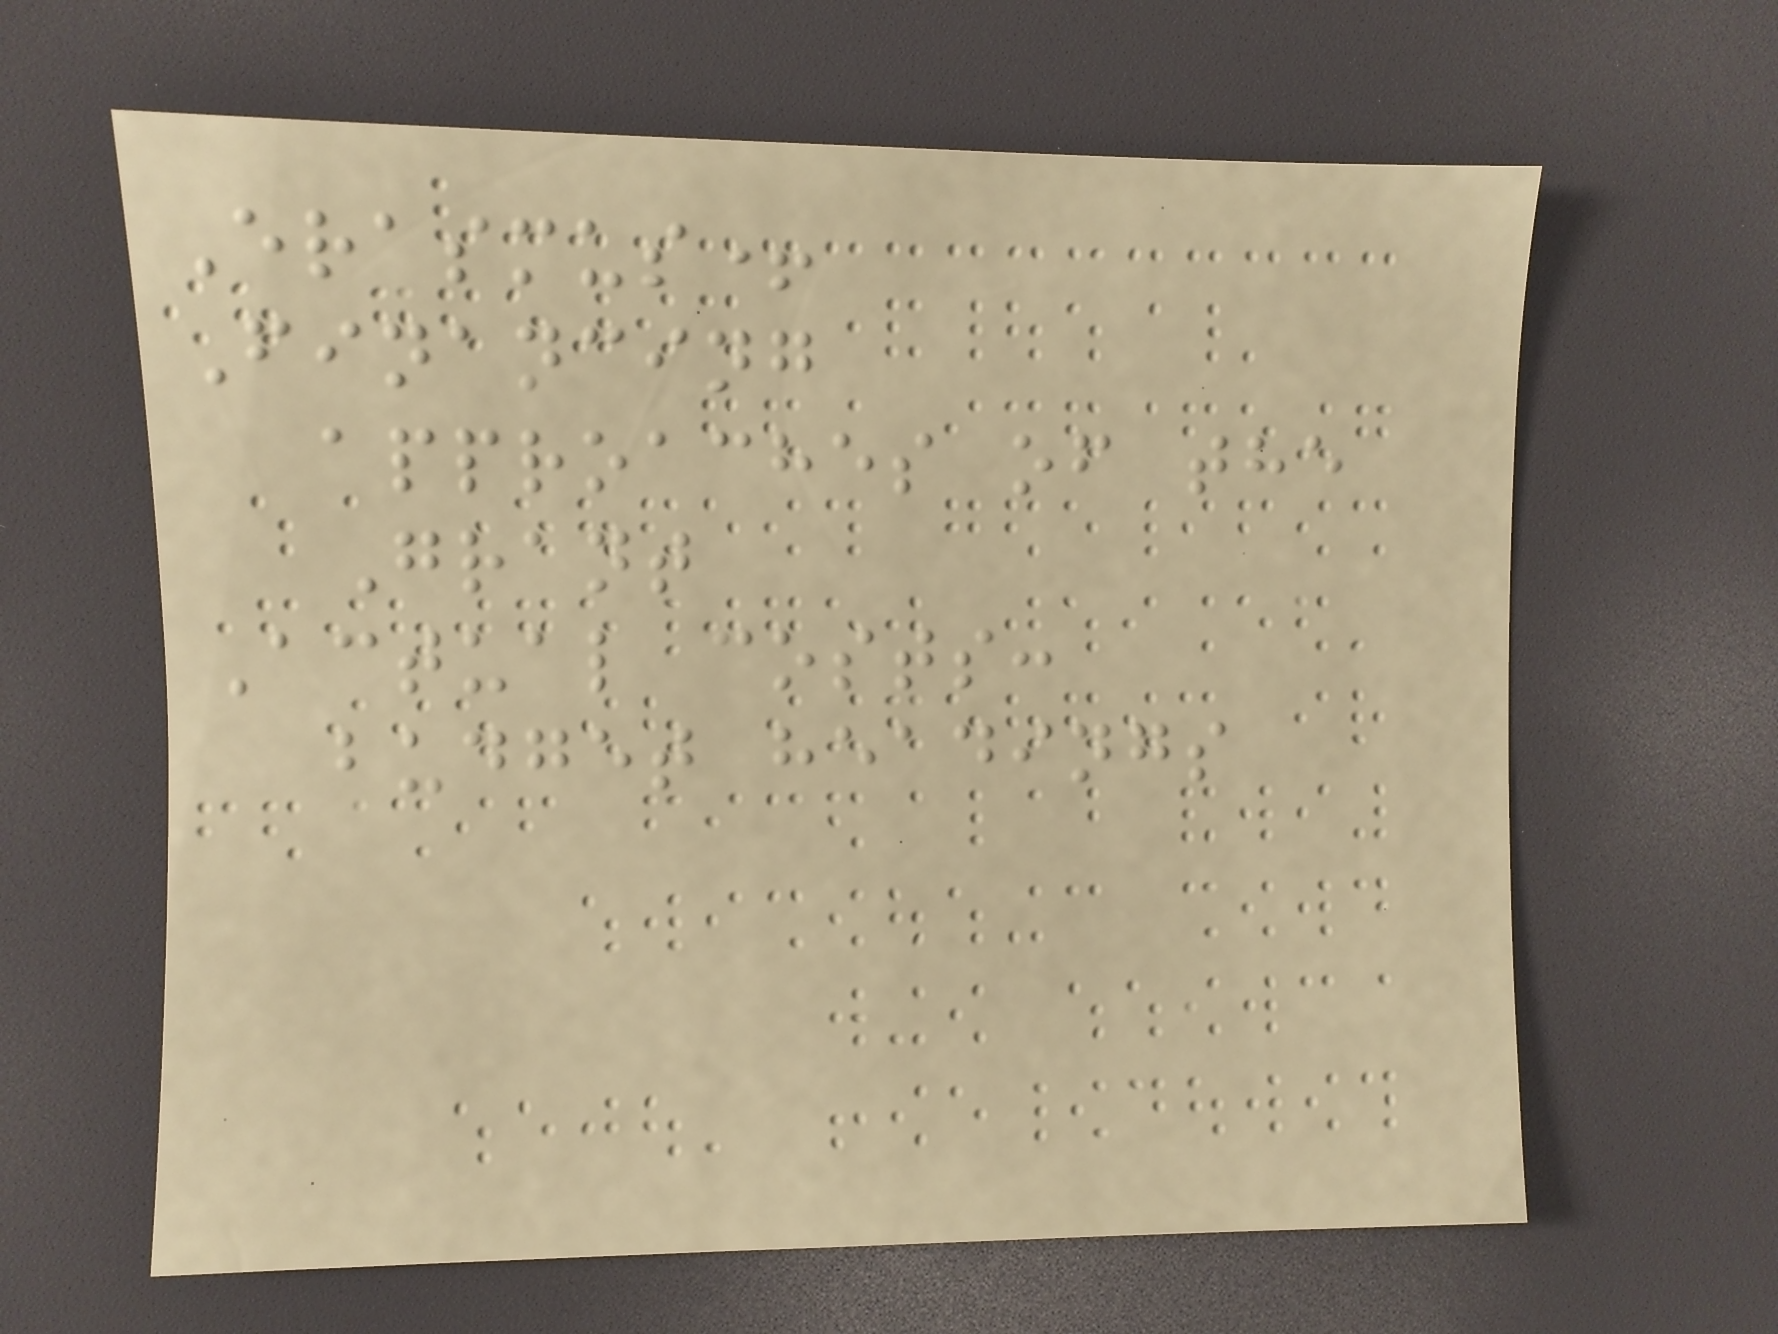Erasmus+
Financing
approaches of the
Grant
Actual costs:
budget headings
